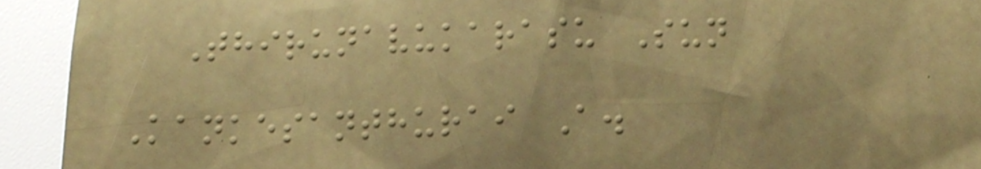Thirunavukarasu Sun
Kankesanthurai A.
